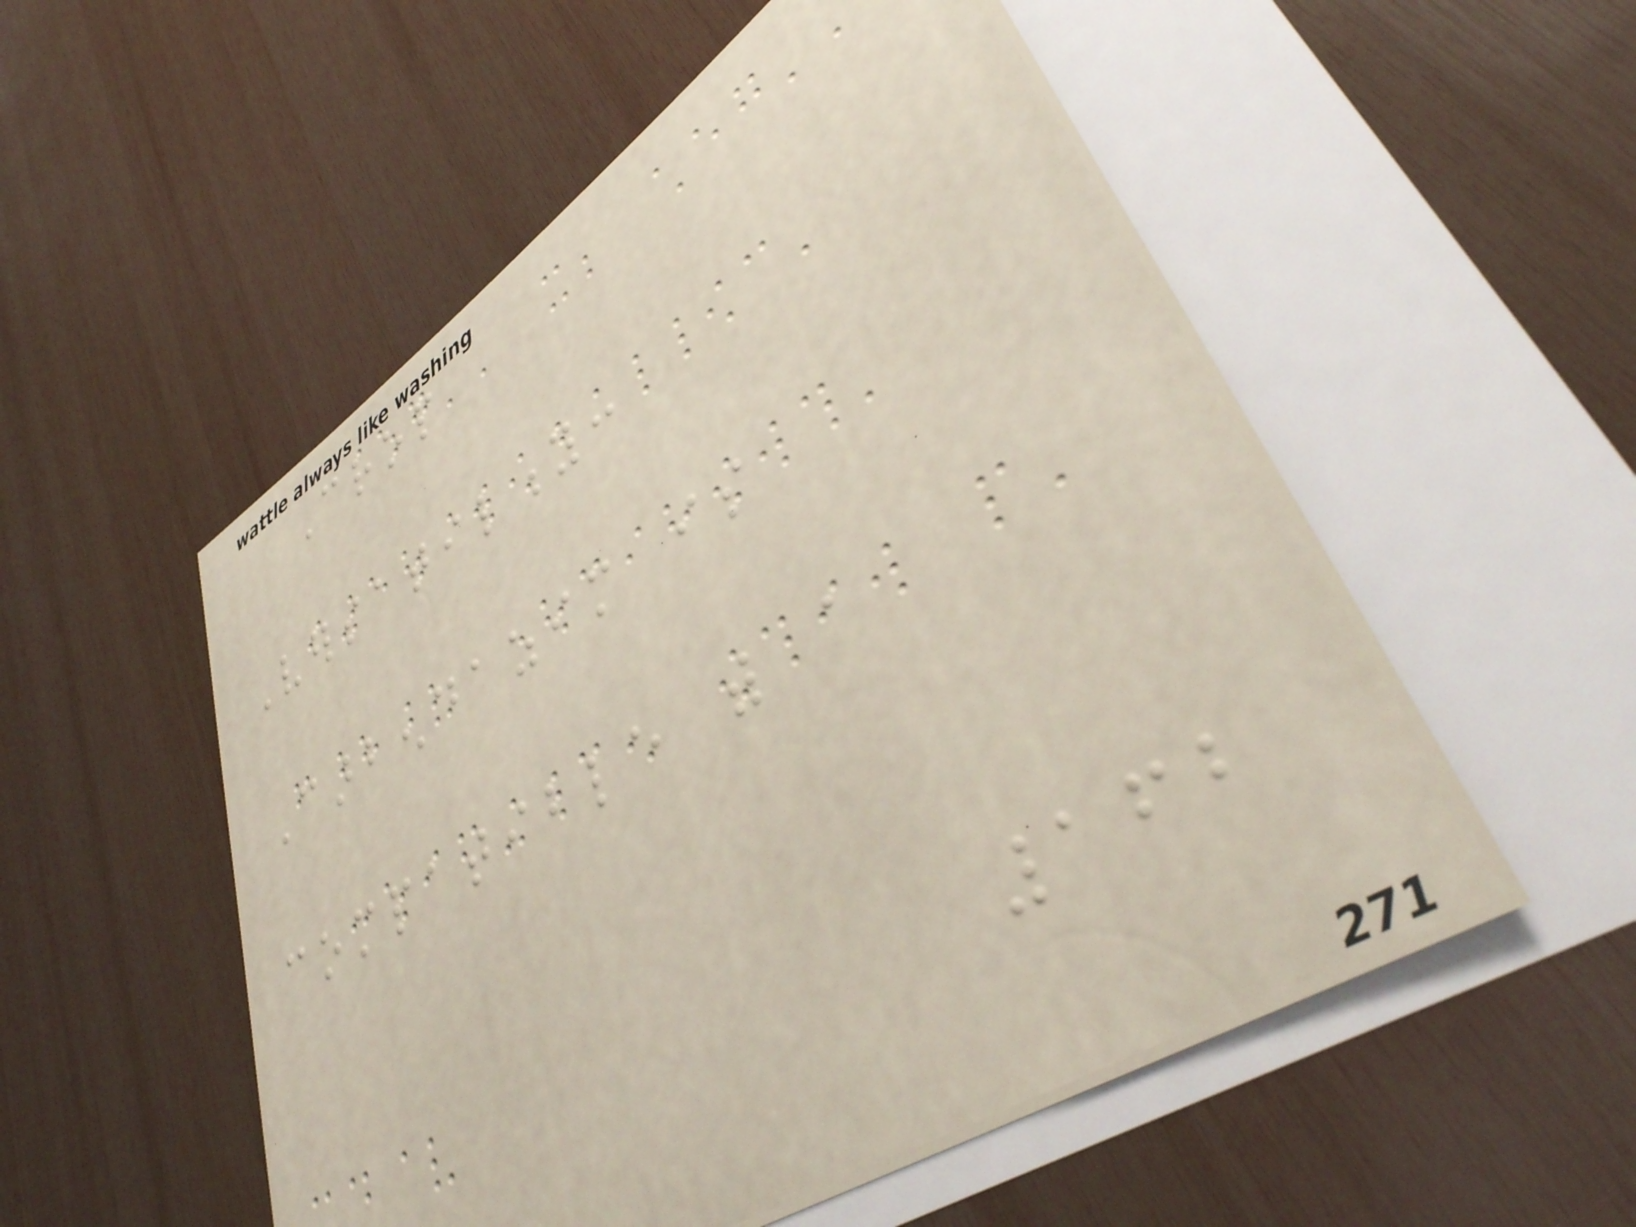Crop
Versatility:
Carbendazim is
compatible with a
162
